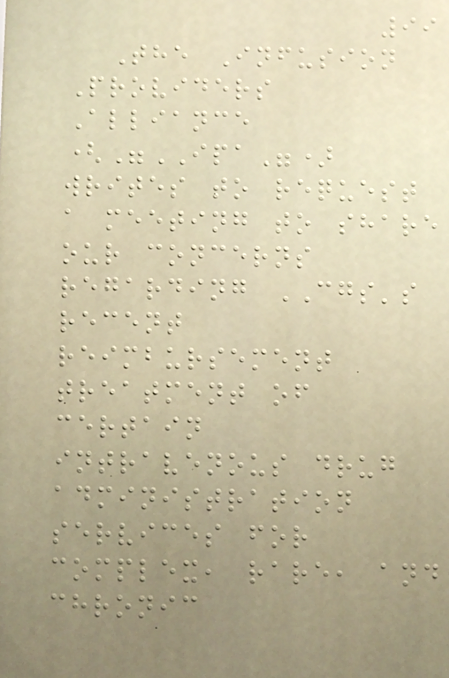99
The Infusion
Providers
Alliance
("IPA")
writes to request
a meeting to share
our concerns
regarding CGS's
recent
reimbursement
treatment of
certain
intravenous drug
administration
services for
complex, rare, and
chronic
